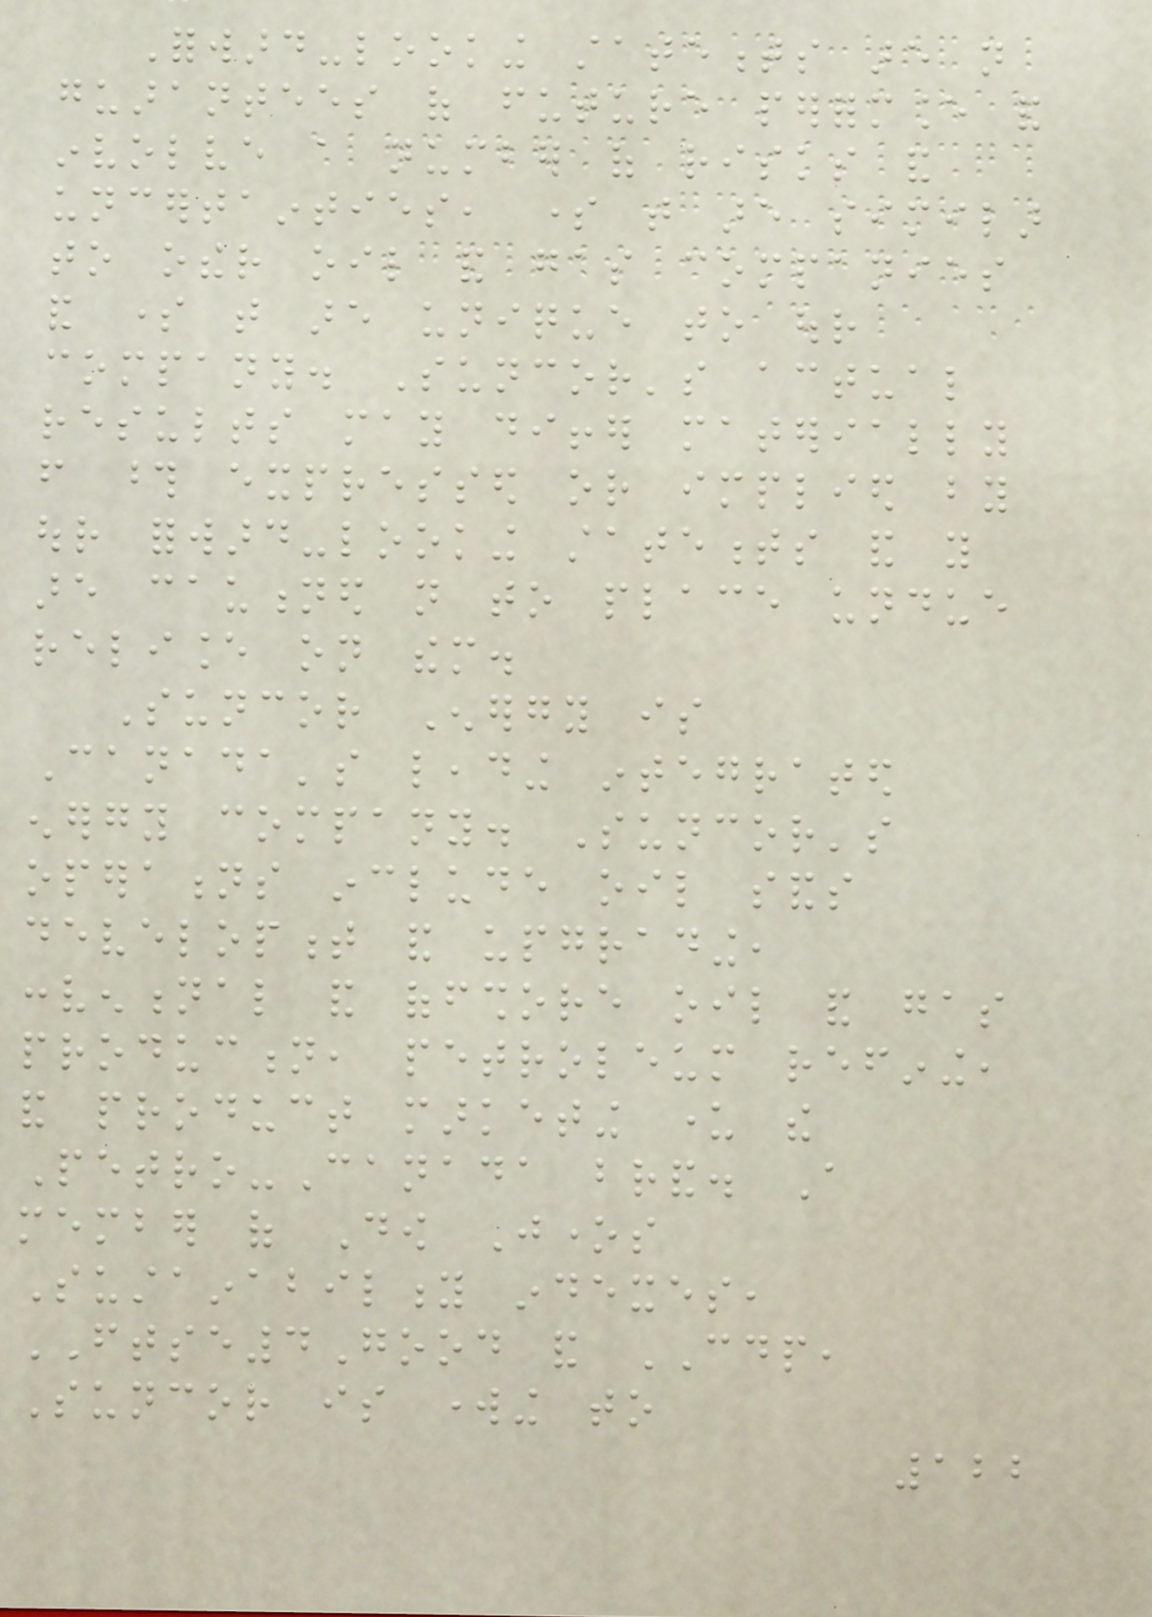Forward-looking statements are not
guarantees of future performance and
involve a number of risks and
uncertainties, some that are similar
to other oil and gas companies
and some that are unique to our
company. Suncor's actual
results may differ materially
from those expressed or implied by
our forward-looking statements and you
are cautioned not to place undue
reliance on them.
Suncor Energy is
Canada's leading integrated
energy company. Suncor's
operations include oil sands
development and upgrading,
conventional and offshore oil and gas
production, petroleum refining,
and product marketing under the
Petro-Canada brand. A
member of Dow Jones
Sustainability indexes,
FTSE4Good and CDP,
Suncor is working to
122
